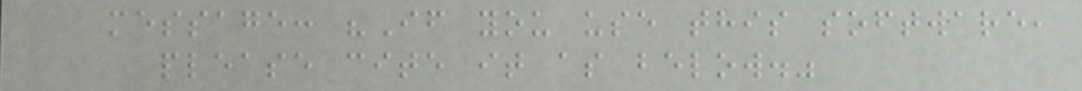message: "If you use this software,
please cite it as below."
